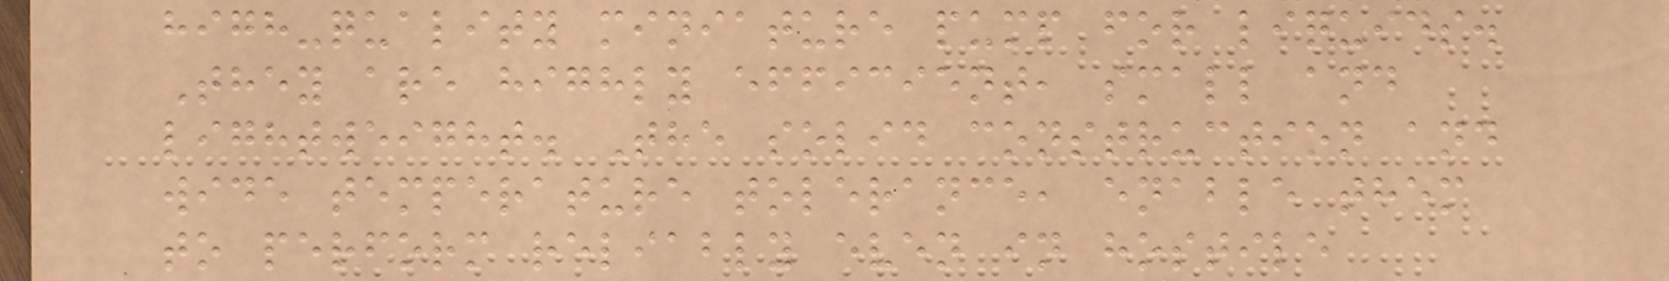high-quality miniature pump for liquids.
They are highly efficient, small and
lightweight. The solid construction and
wide temperature tolerance, enable them
to perform reliably even in hostile
